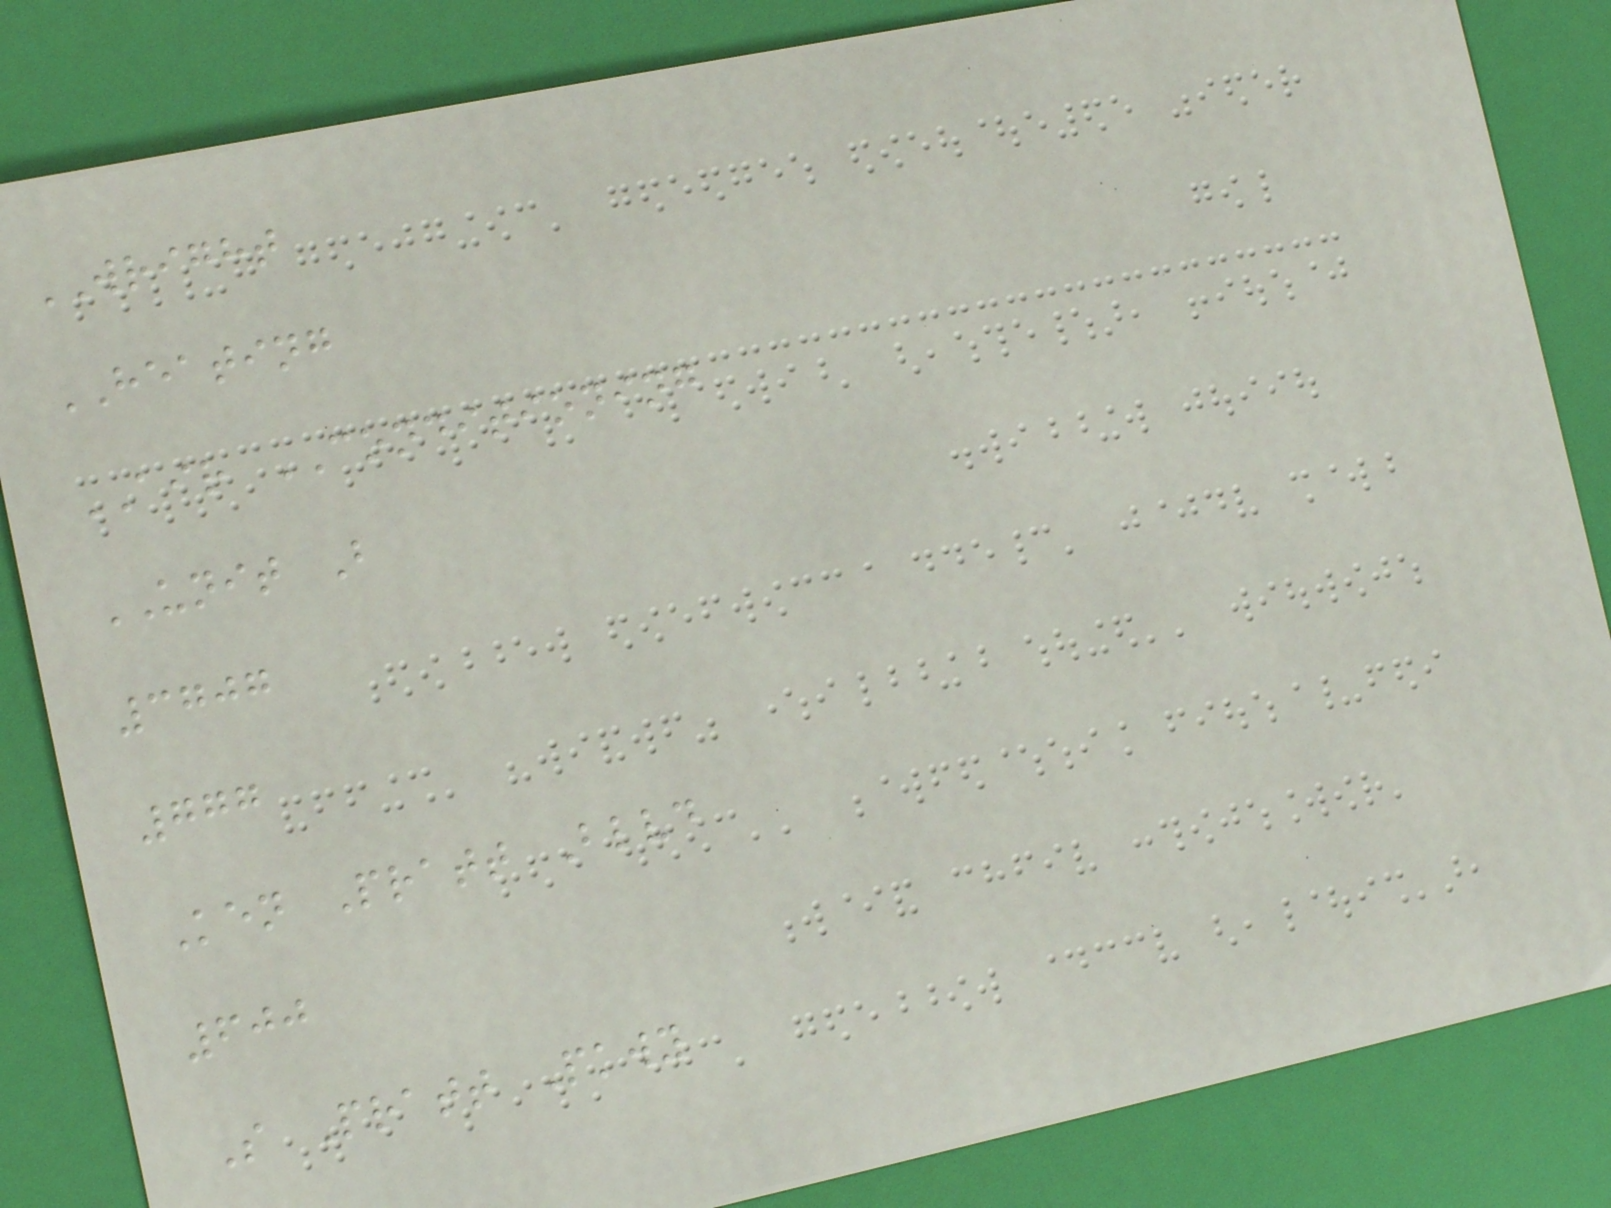WRIGHT
HEATING
AIR CONDITIONING
UNIT B
3707
777
Ken Pratt Blvd
600
S Pratt Pkwy
